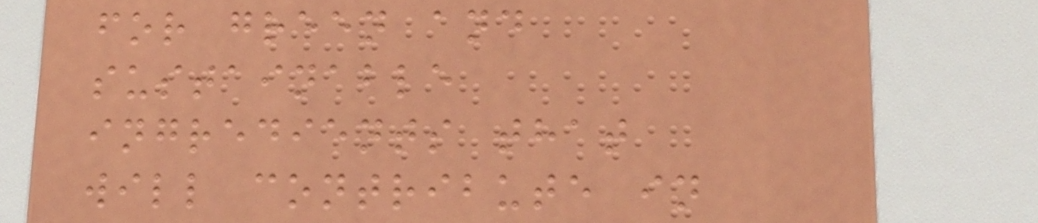for green and
sustainable
ingredients that
will contribute in
